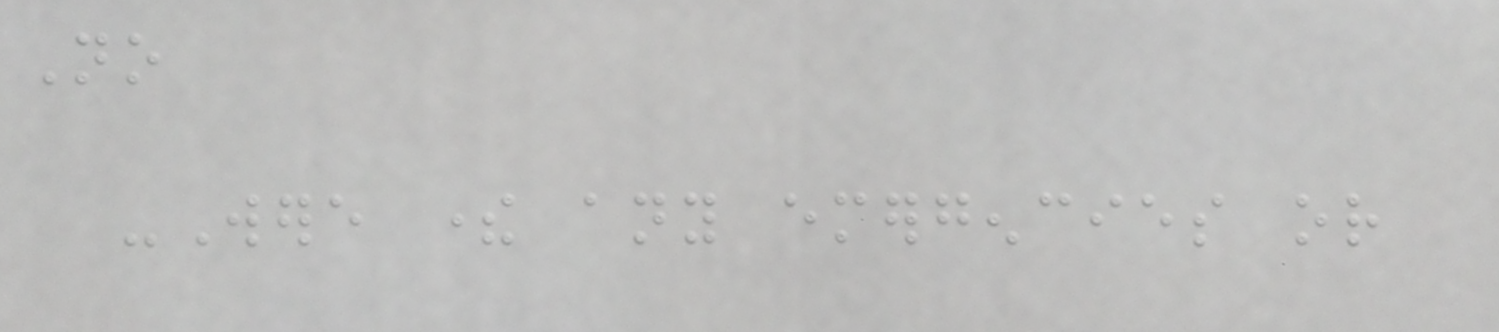No
-Were there any emergencies or
